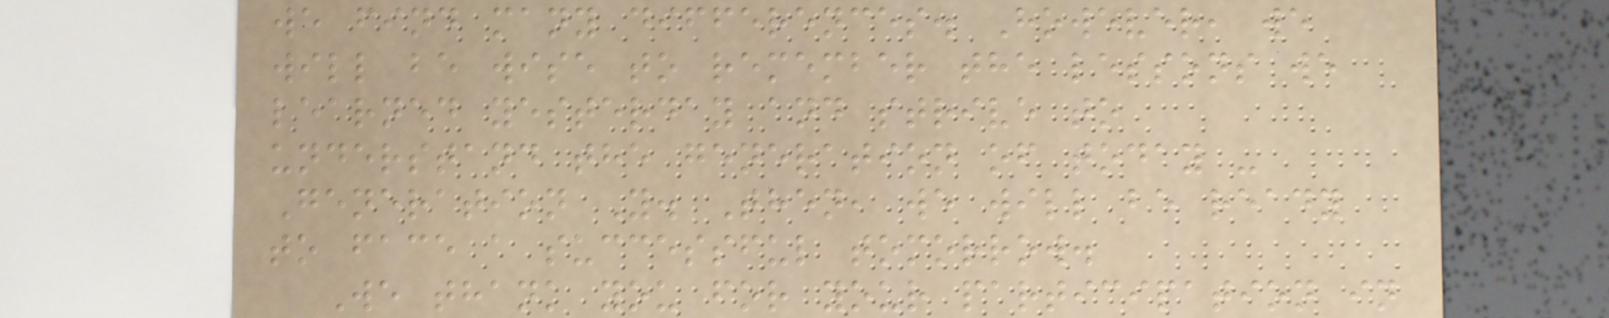we find many differences. However, we
will be wise to remember the lessons we
learned yesterday and strive to
understand the generation of today -
Generation Y. Then, we will be ready
to face a successful tomorrow.
We thank you for your participation in
